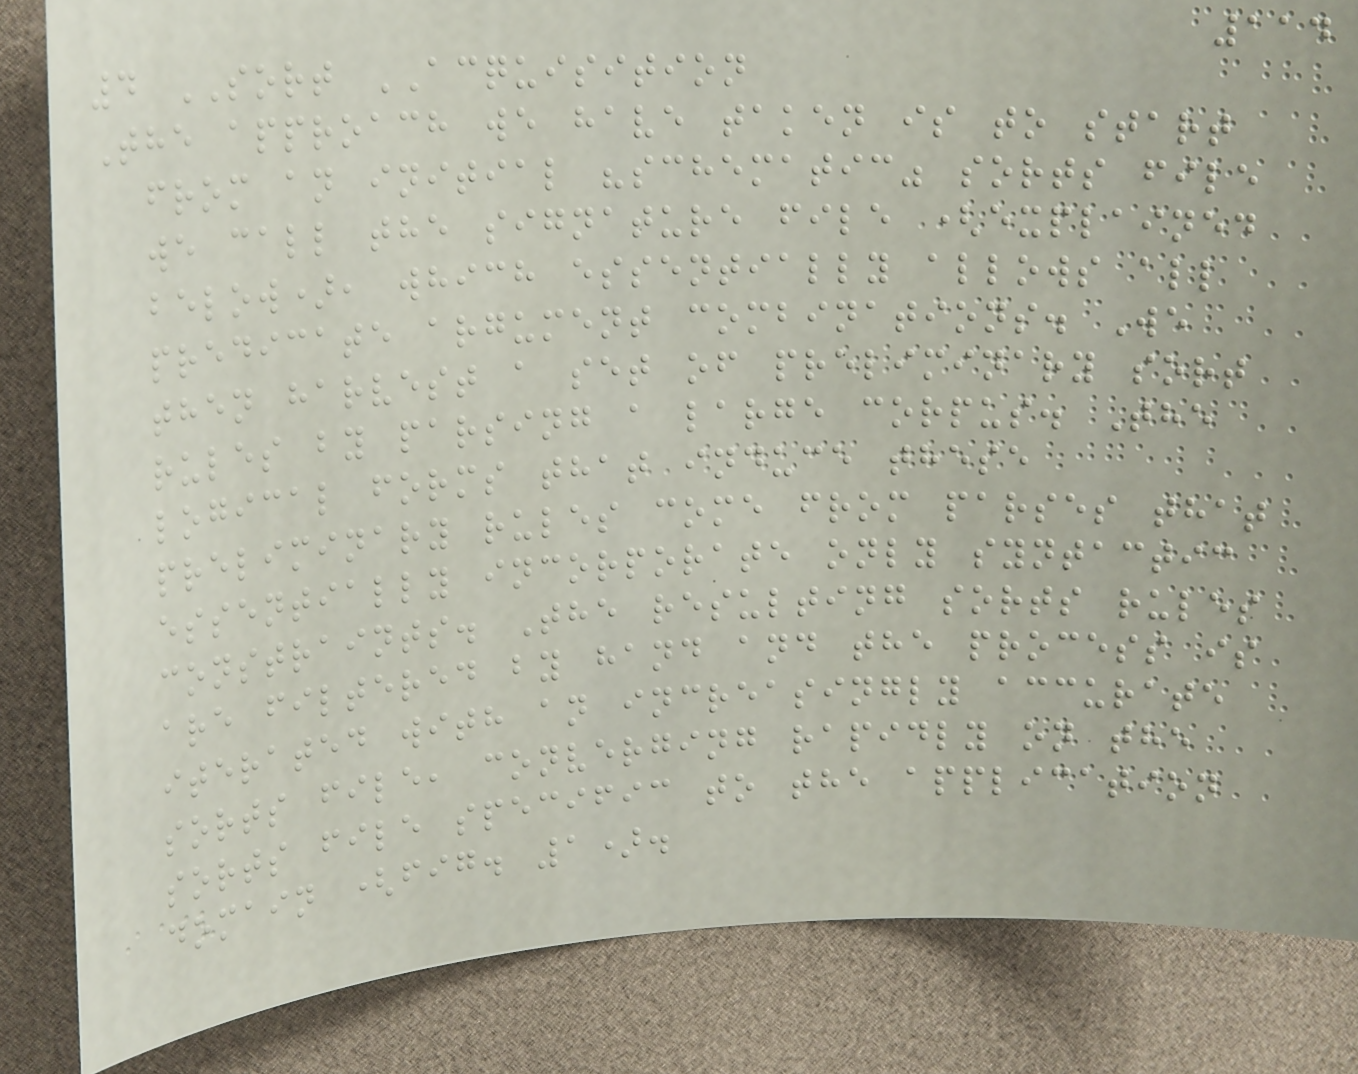114
4 SORT ACQUISITION
The approach we have taken is to start
from an initial "schematic" sorts file
we call the signature file (explained
below), which essentially allows all
predicate argument combinations. We
then harvest a set of preliminary sort
rules by parsing a large corpus. The
logical forms that induce these
preliminary rules come from parses that
essentially incorporate only syntactic
constraints. The resulting sorts rules
are filtered by hand and the process is
iterated with an increasingly accurate
sorts file, converging rapidly on the
sorts file specific to the application
domain (fig. 1).
